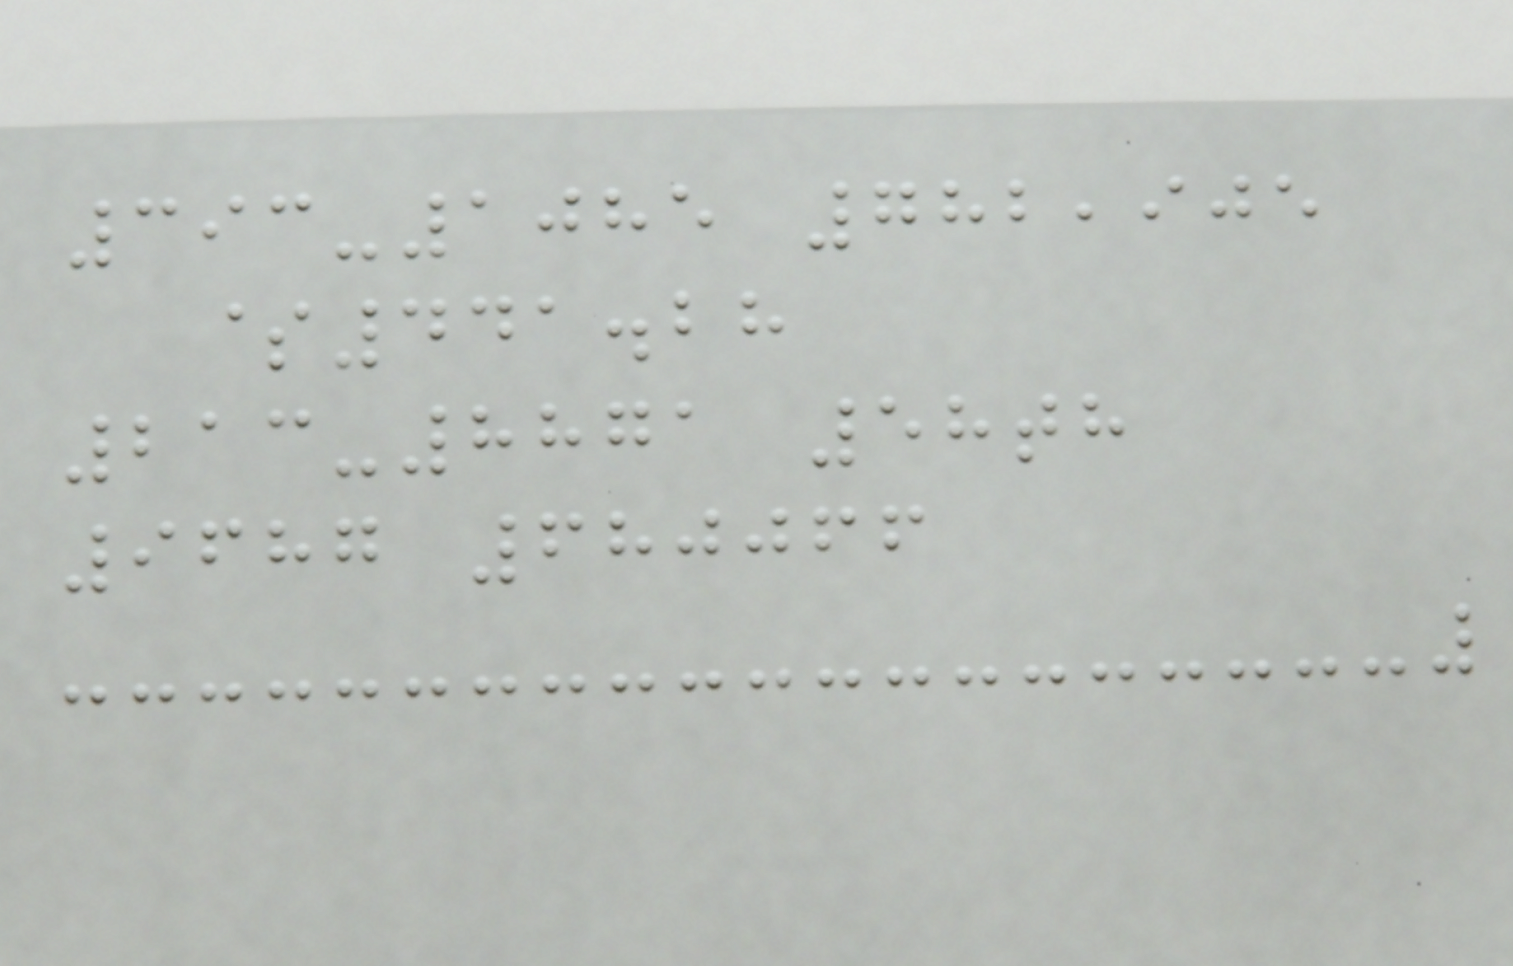393-1085 782,905
$441.28
213-8871 58th
9687 680066
